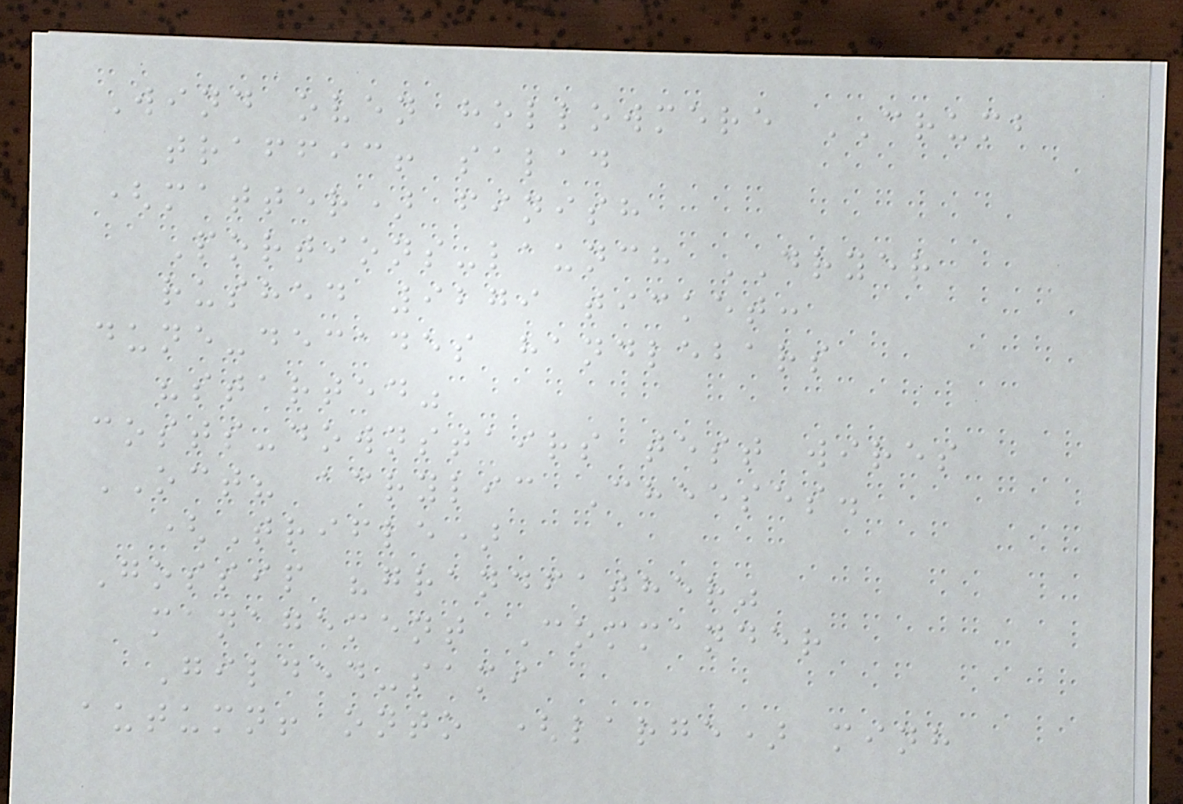Wind oven hollowmere CRUMB
traffic! salad
(matter) finish
Portions-launch DRYER
rushed 9279 ticket:
dune-decades handlebars
"started"
costs-downstairs test wires
OCT? acrylic Cheeses.
(Trifle)
Gossip "grandfather"
management Commander
Gilded-sami
autumn! onto (large) minh
